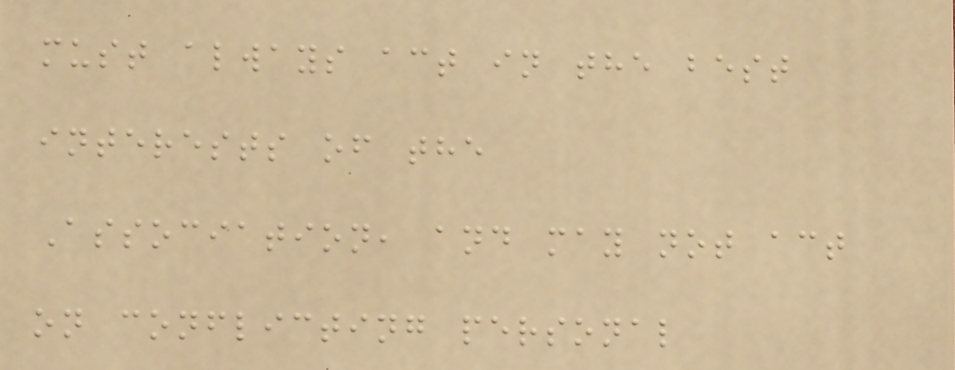must always act in the best
interests of the
Association, and may not act
on conflicting personal
